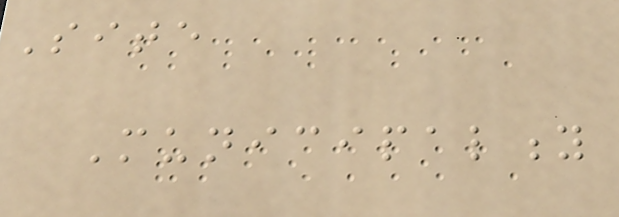Site
Municipality
